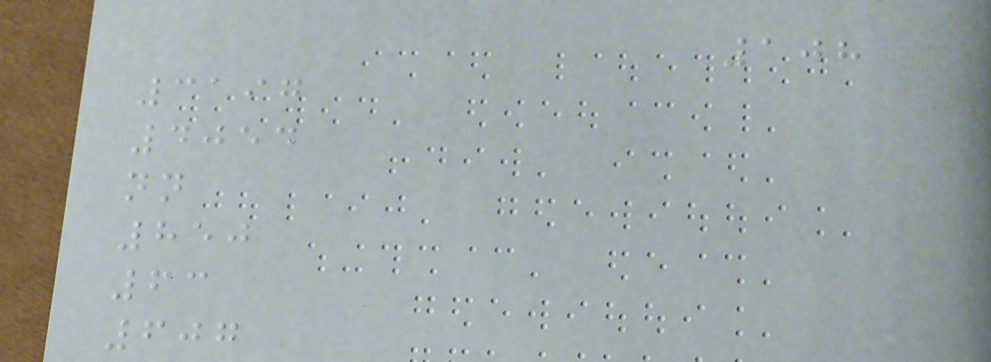108
3197
4054
nn
850
63
607
